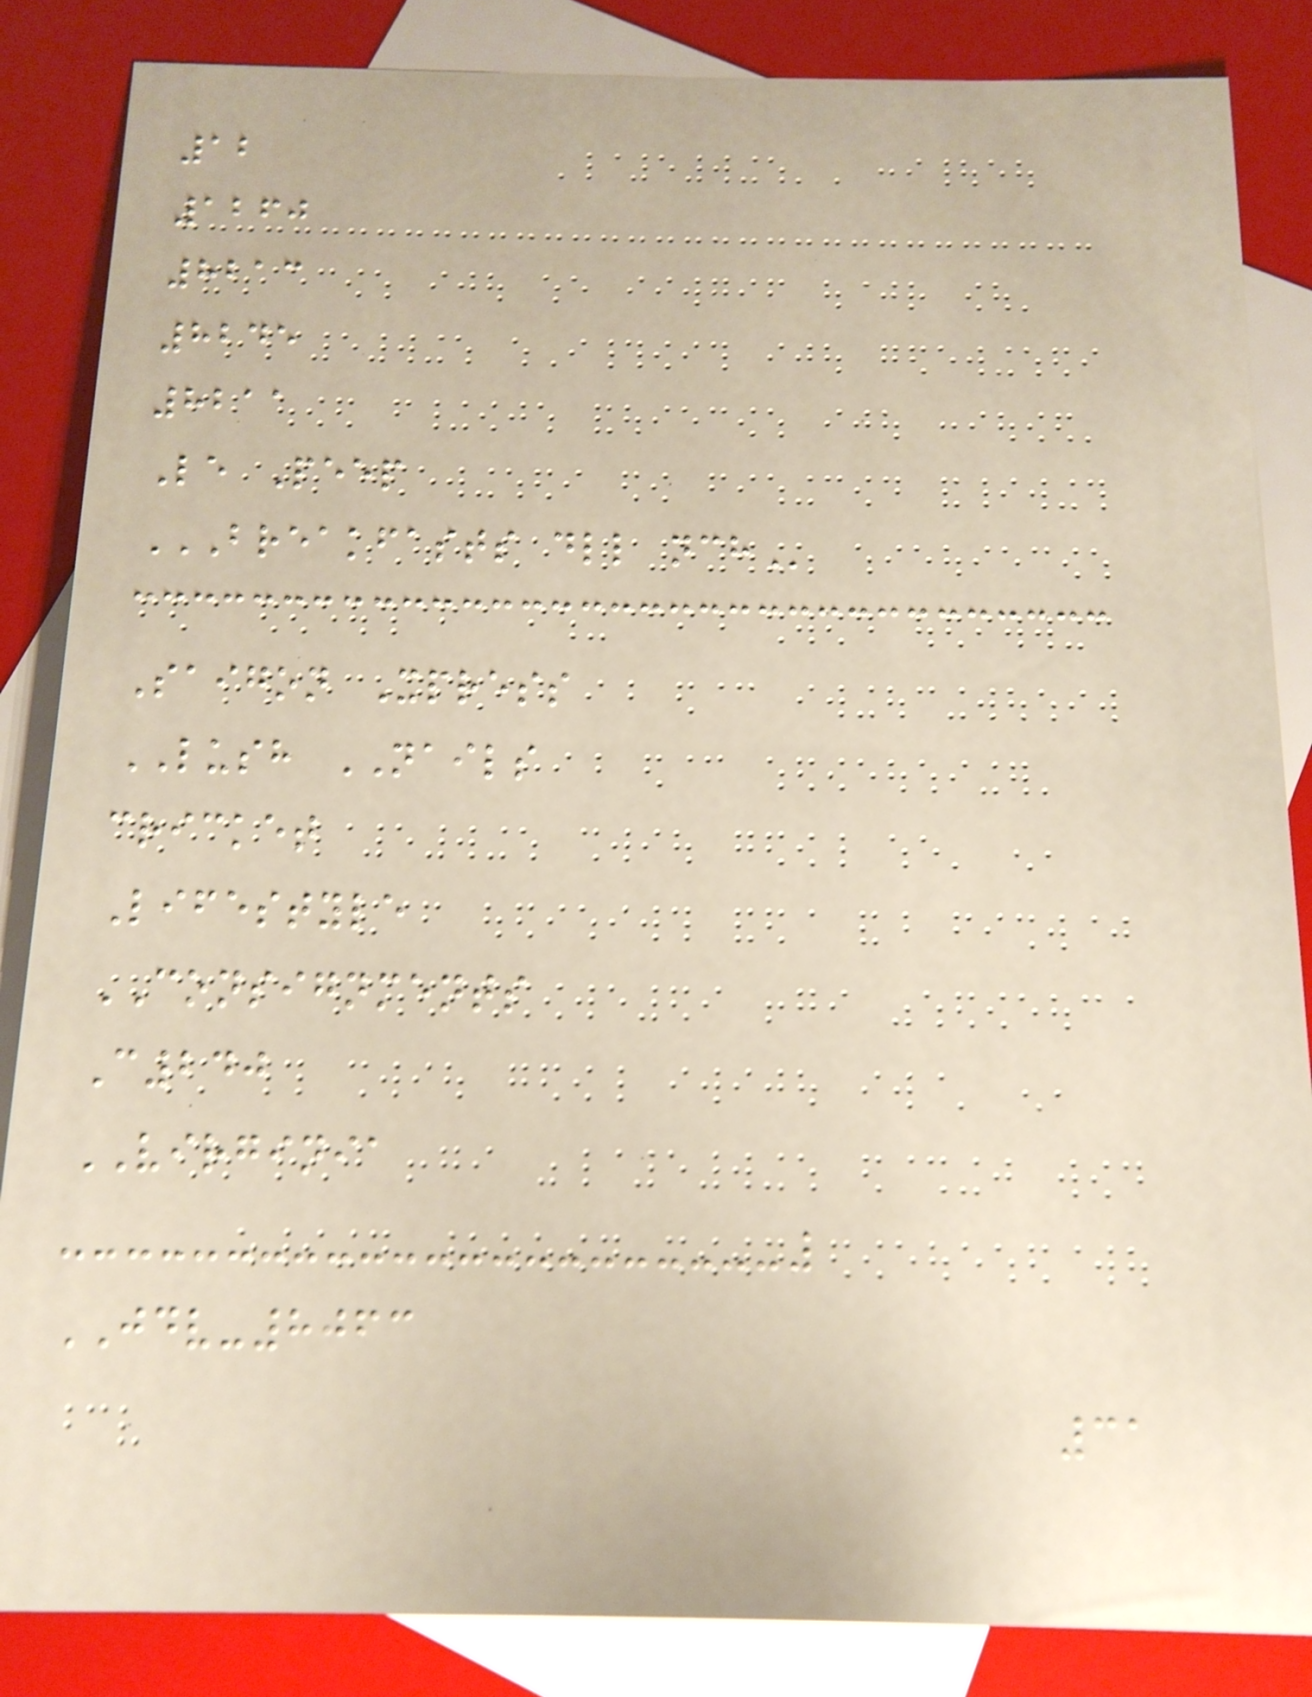12
1260
8213
8245
8211
Le Peep
BREAKFASTS DLL NCH
Saigon Xpress
LUSH NAILS
cricket
Lifestyle
CONSIGNMENTS
C240
VIRGINIA
JDV-8063
31
